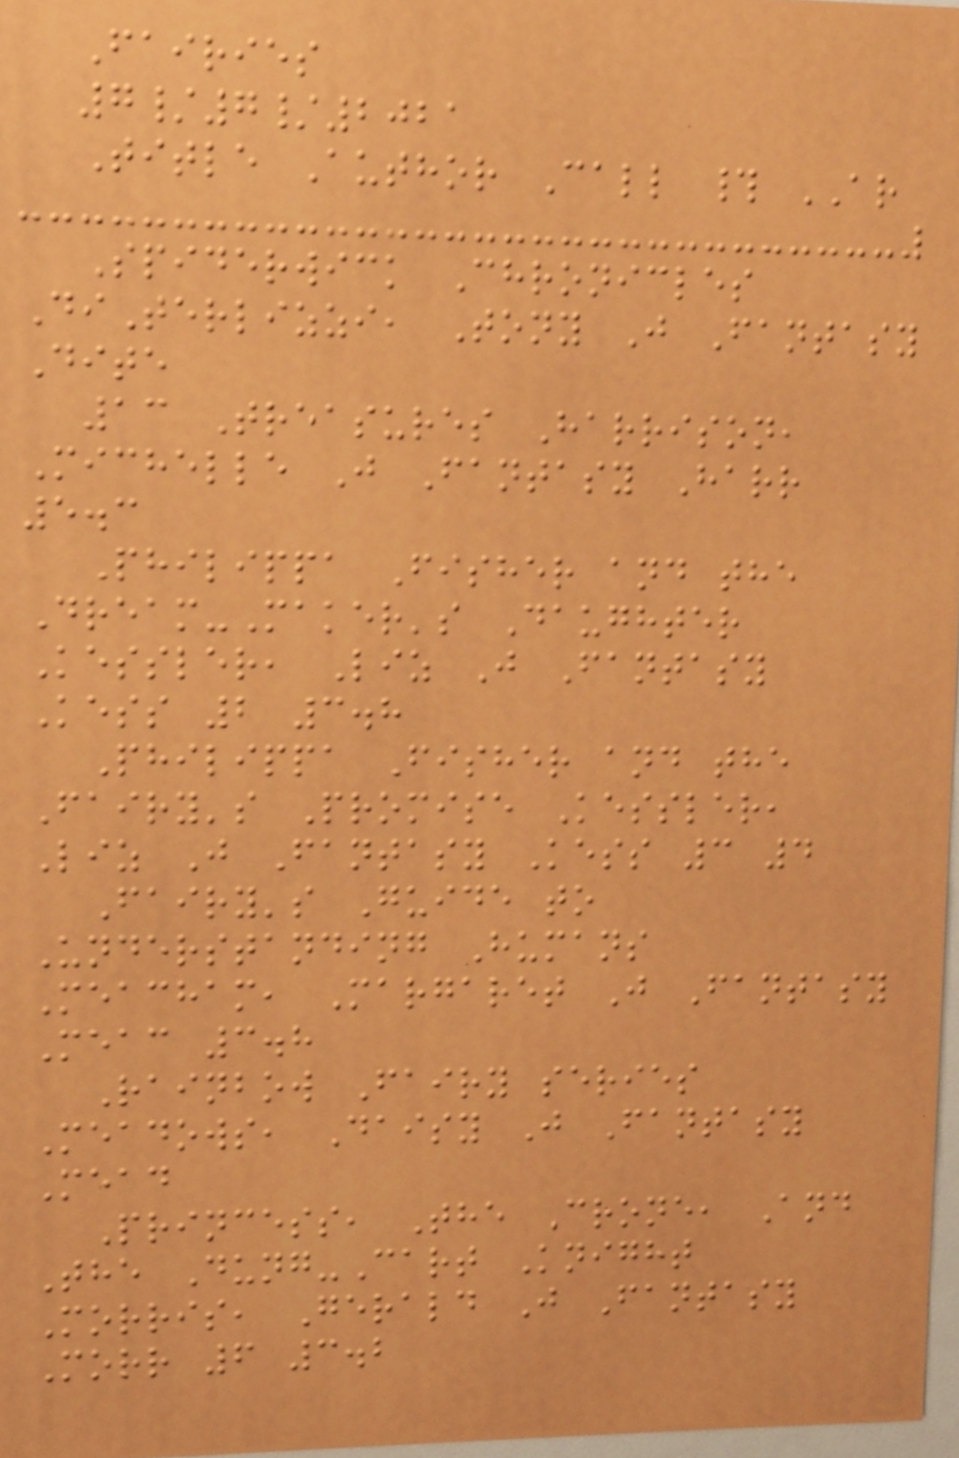Fairies
7/7/2021
Title Author Call # AR
Spiderwick Chronicles
DiTerlizzi, Tony J Fantasy
Dite
13 Treasures Harrison,
Michelle J Fantasy Harr
5.3
Philippa Fisher and the
Dream-Maker's Daughter
Kessler, Liz J Fantasy
Kess 2 3.8
Philippa Fisher and the
Fairy's Promise Kessler,
Liz J Fantasy Kess 3 4
Fairy's Guide to
Understanding Humans
Meacham, Margaret J Fantasy
Meac 3.8
Rainbow Fairy series
Meadows, Daisy J Fantasy
Mead
Princess, The Crone, And
The Dung-Cart Knight
Morris, Gerald J Fantasy
Morr 6 3.2
